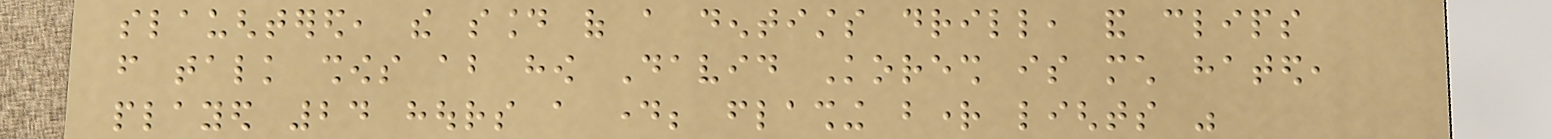slaughtered, the sound of a dentists drill, and clips
from talk shows about how David Koresh is much hated,
played 24 hours a day; flashing bright lights was
